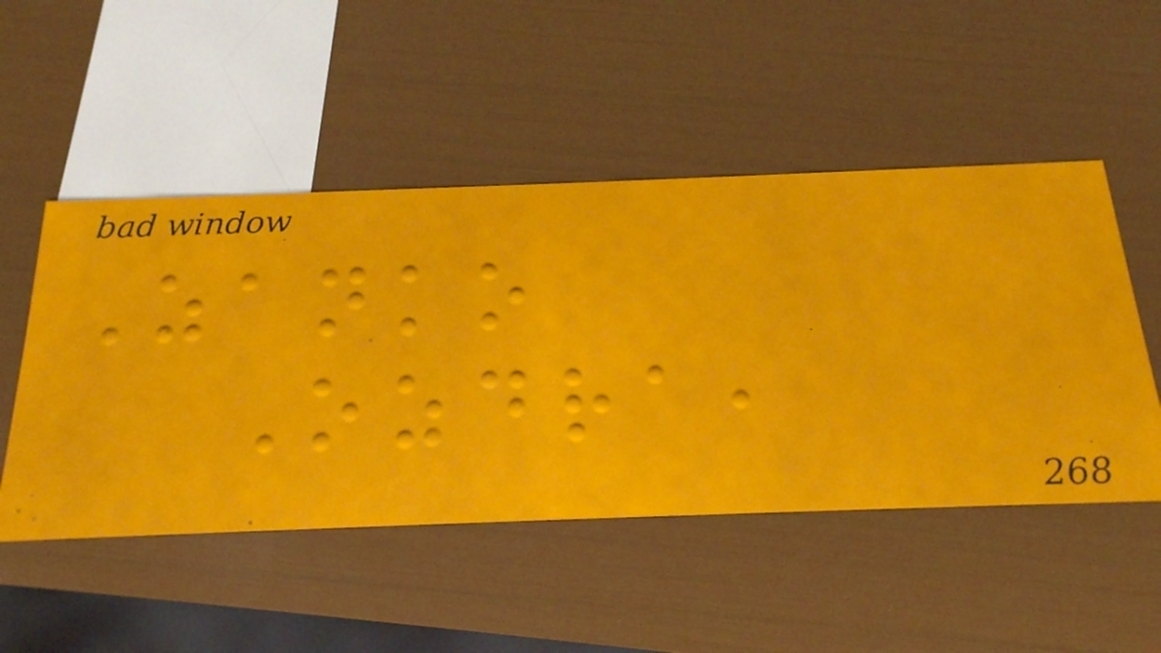Zanko
Ozdra,
